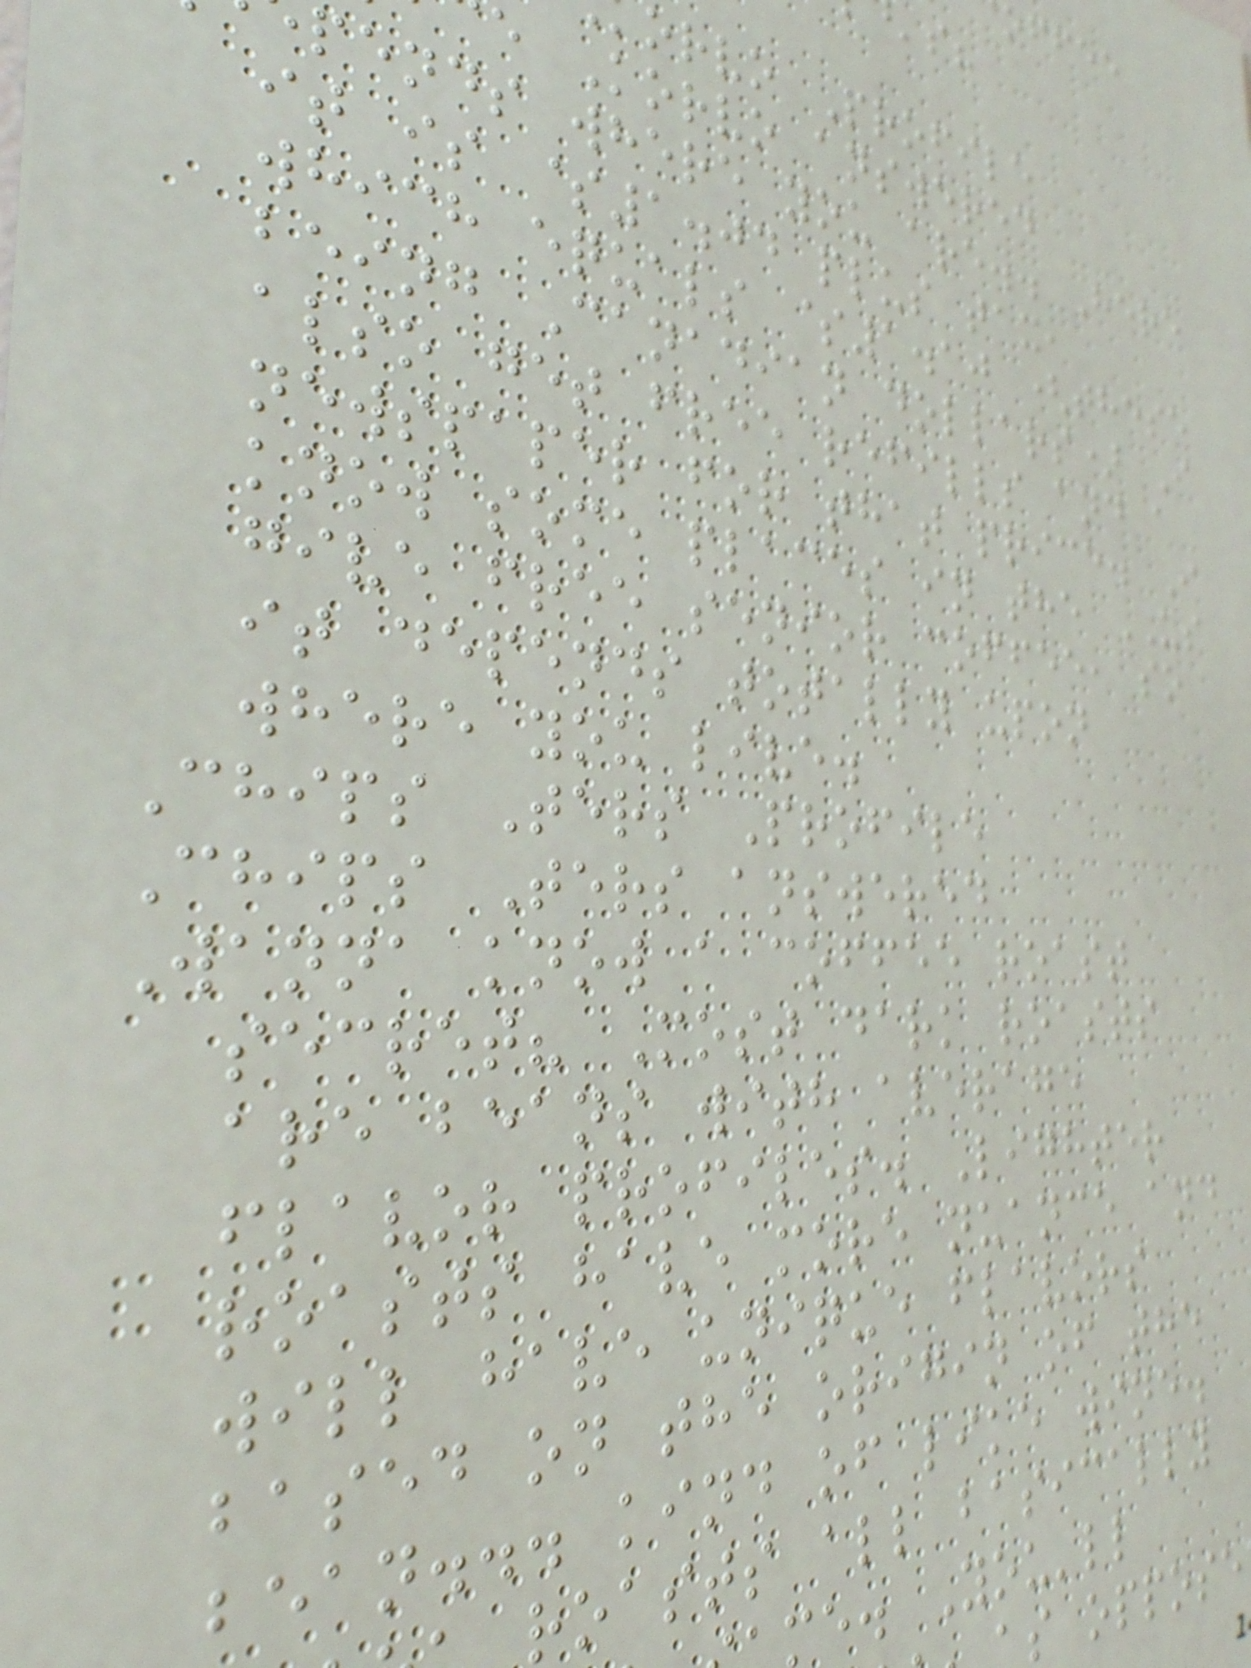orvo Profile
e Korvo answered
pends where you are.. Here
it is $1.04 plus tax,
which equals $1.10 (these
being Canadian dollars) I
also get free refills and a
newspaper for that price. I
know some places in the US
give free senior coffee, so
it depends totally upon
where you live.
Chips Ters Profile
Chips Ters answered
Wanna know a coffee roast
secret? Most dark roasts
are beans with average
flavor profiles. Lighter
roasts have more nuance and
will have unique flavors
based on the origin of the
bean... kind of like wine.
roasts all basically
e. You'll
s oppose
